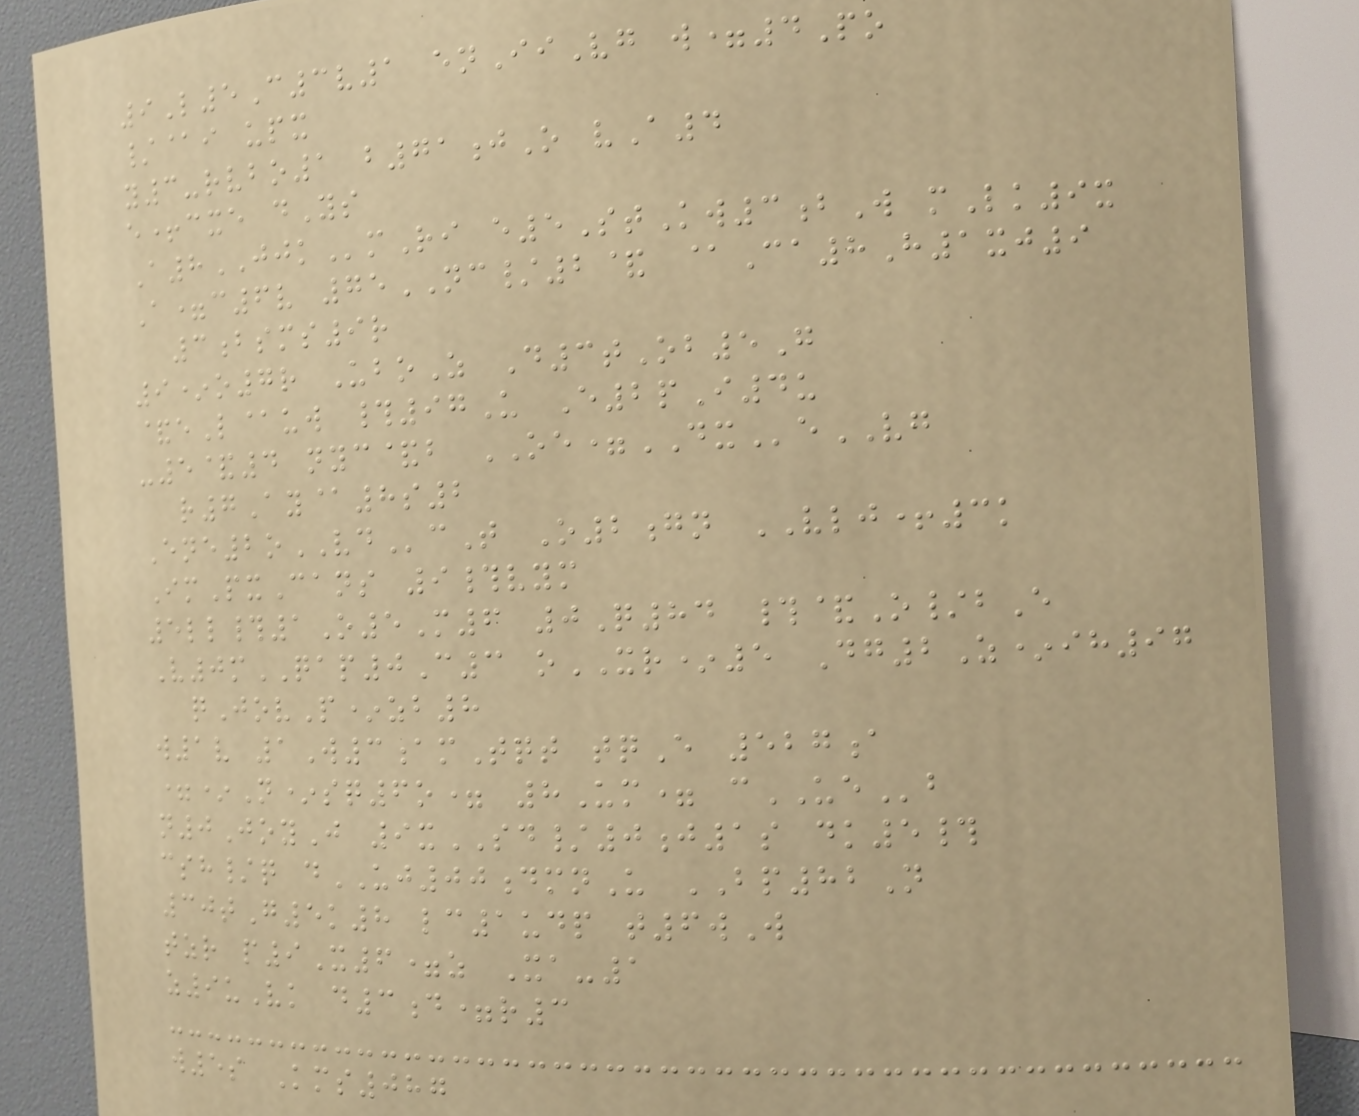9L5C3v1 enIiVg w=4Po
/@i upx
y3-rvbo1 b71jO vA4
e+cxe dYs
A8JJKmRi e5StKw3bW mLk9x
A=c6v 75NC/2& @Ca8H1xj9
3bsms9r
9*o7r UboZ D3tOb5G
&eL@uw #97U E2pI4u
-5&4 nyc&b OE=DXeVG
r7Ay@8s2
Ene2oVDcT O2gn VLJ+3k
ImPxCans 9#vym
5ll#1O5M6 0Q84 #&O/bE
V0mQAP0C3 oXR*5 Dg2Z*ih97
qJovP*zb8
w1v 1W3amTqt tqE 527a
=*N*sq6o= 8Um= cUEb
n0JoyJ 9xSD/0j1s dk5#
csh/q dUJ00dmnU BP82N
30tG5k8 lc1udp t6wW
tzr p9X6=z Xa-1
z9uVk d3d=r3
w5s Kms087
